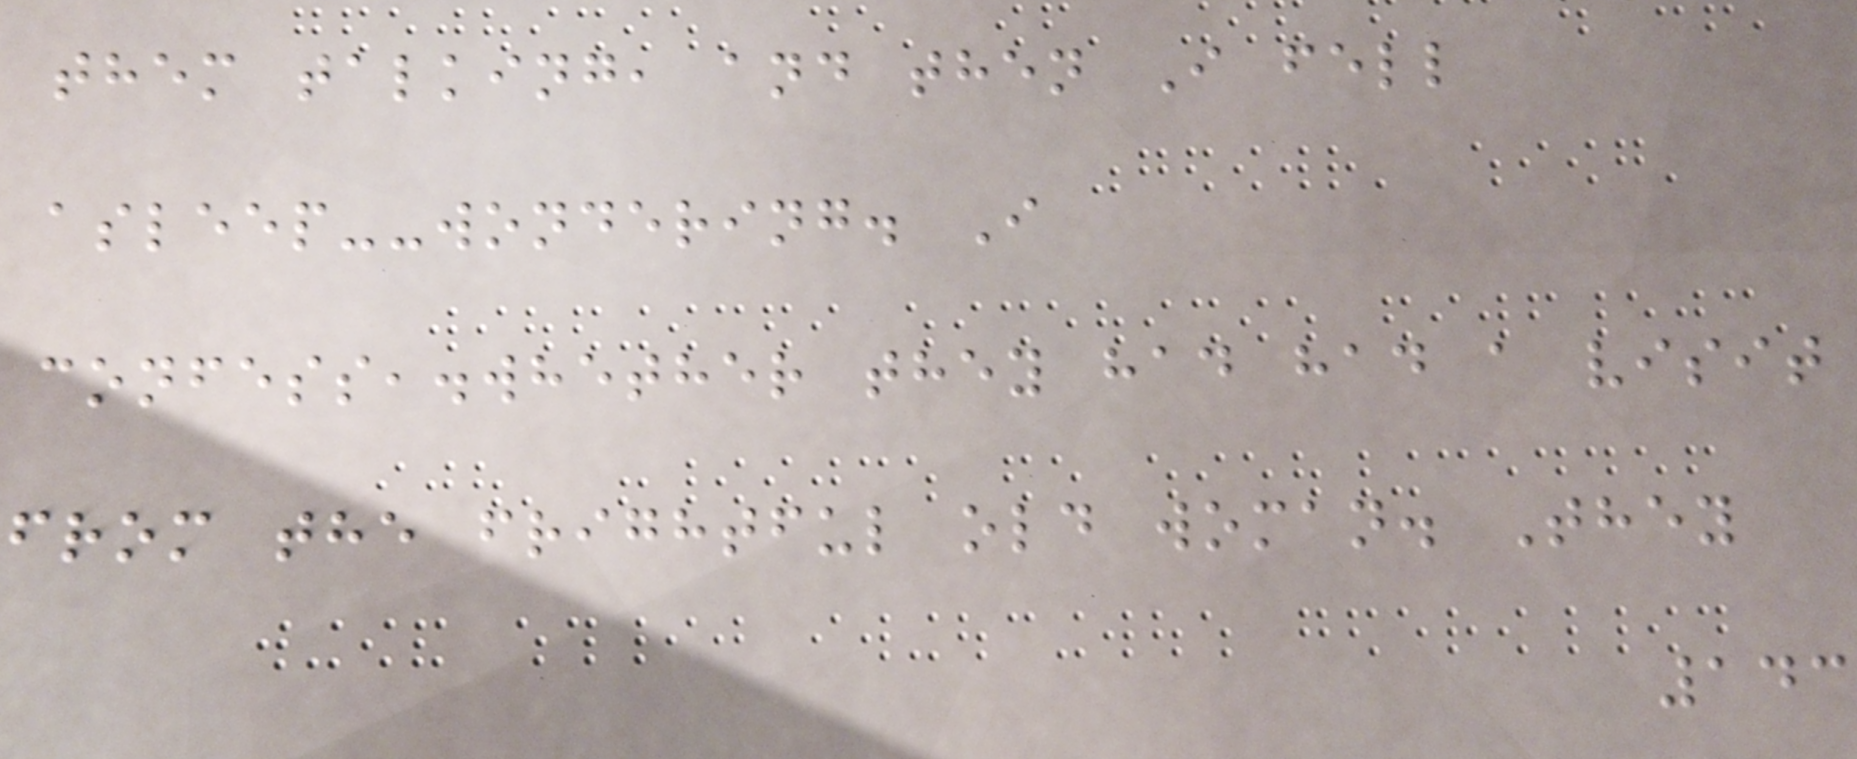them talking, and then I fell
asleep--wondering. I
confess,.whether they had had a visit
from the frightful old woman. They
143
